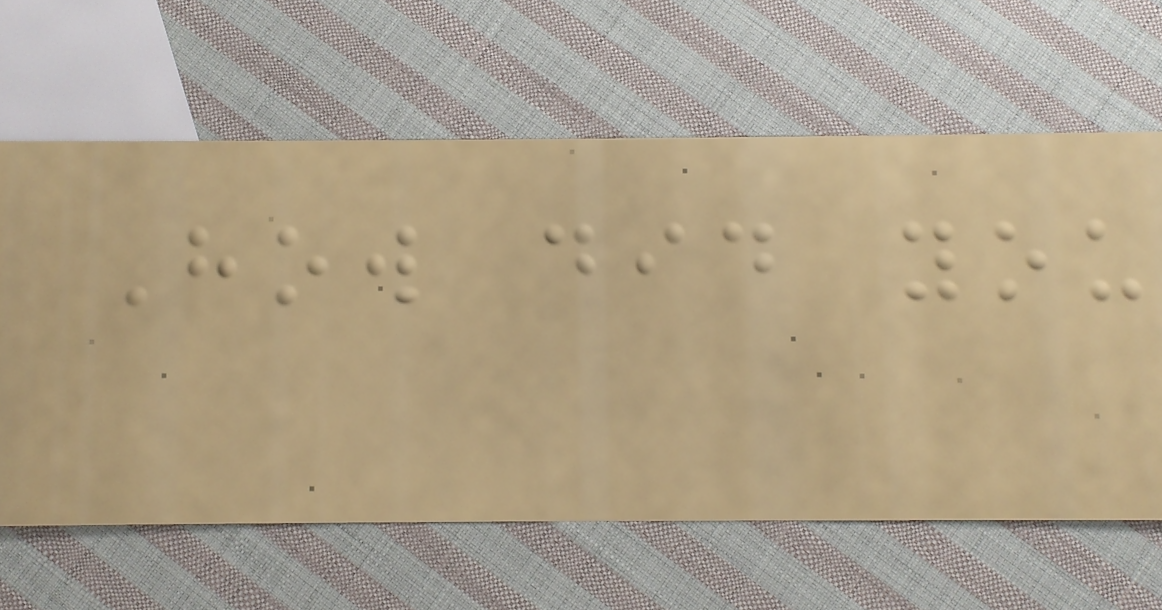How did you
